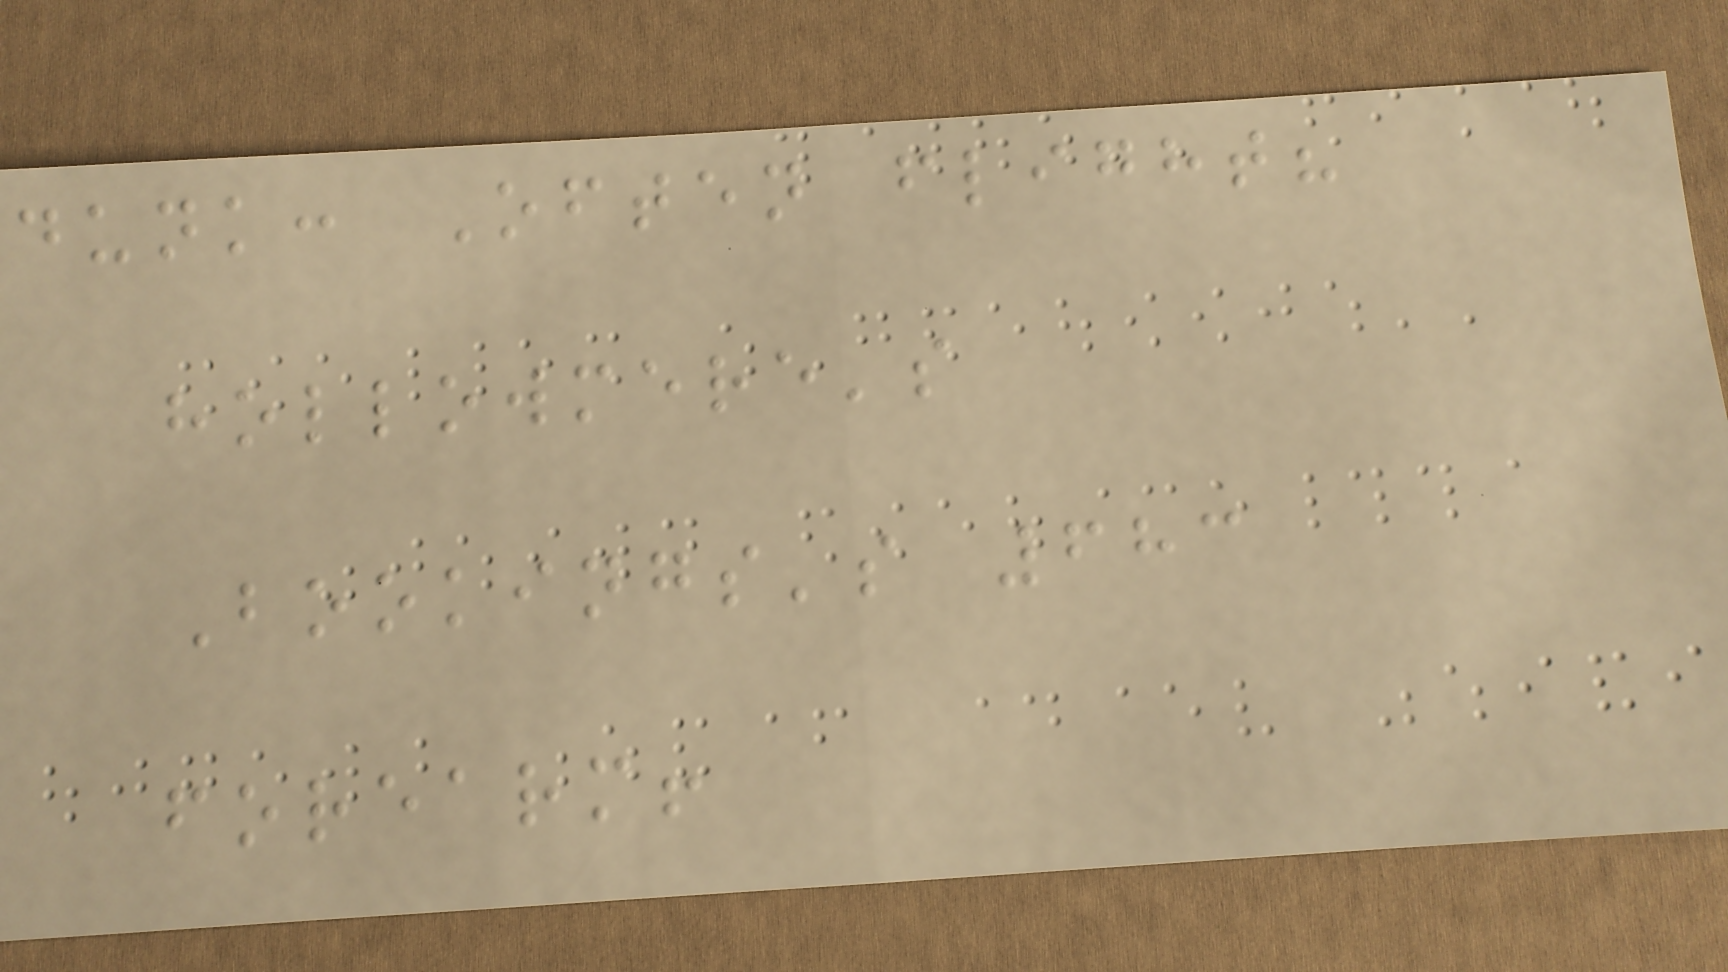dunk: Often flight?
hollowmere's
Bookings's 683
forearm!
